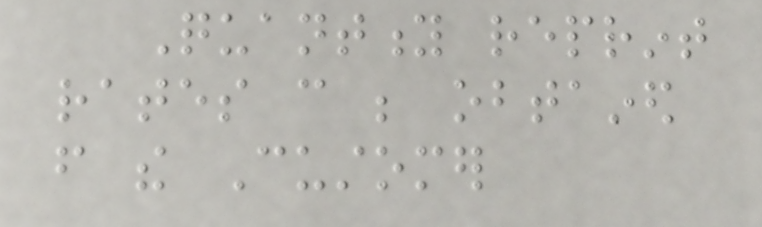Quantity reprint
rates can be obtained
from the Customer
